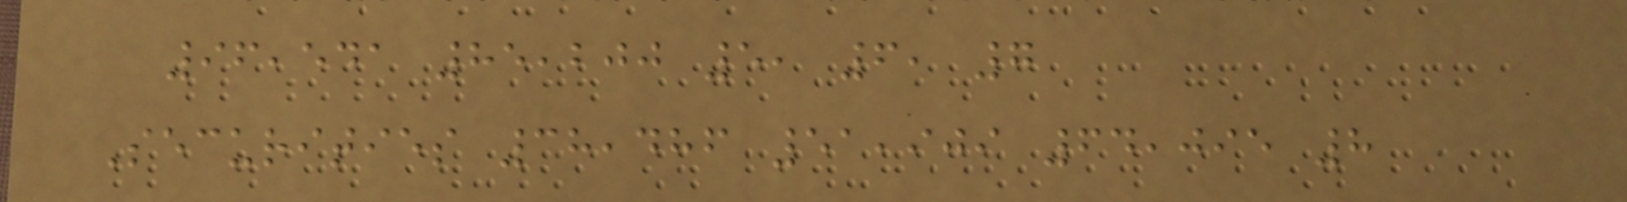96,541 85,200 5, 6, 7
Securities 38,486 51,909 64,095 8
